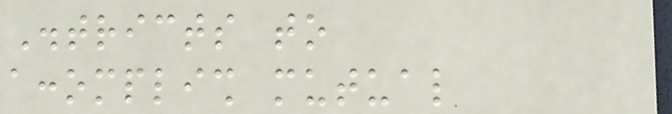Districts to
accomplish mutual
